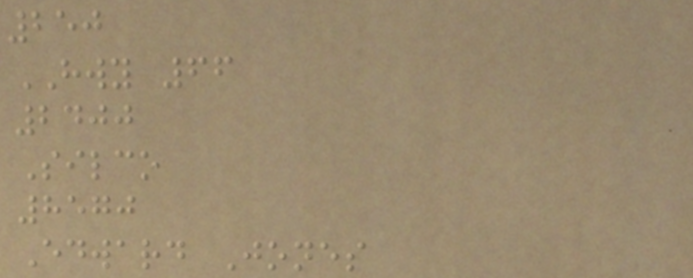250
HWY 66
2400
Silco
8570
Edward Jones
